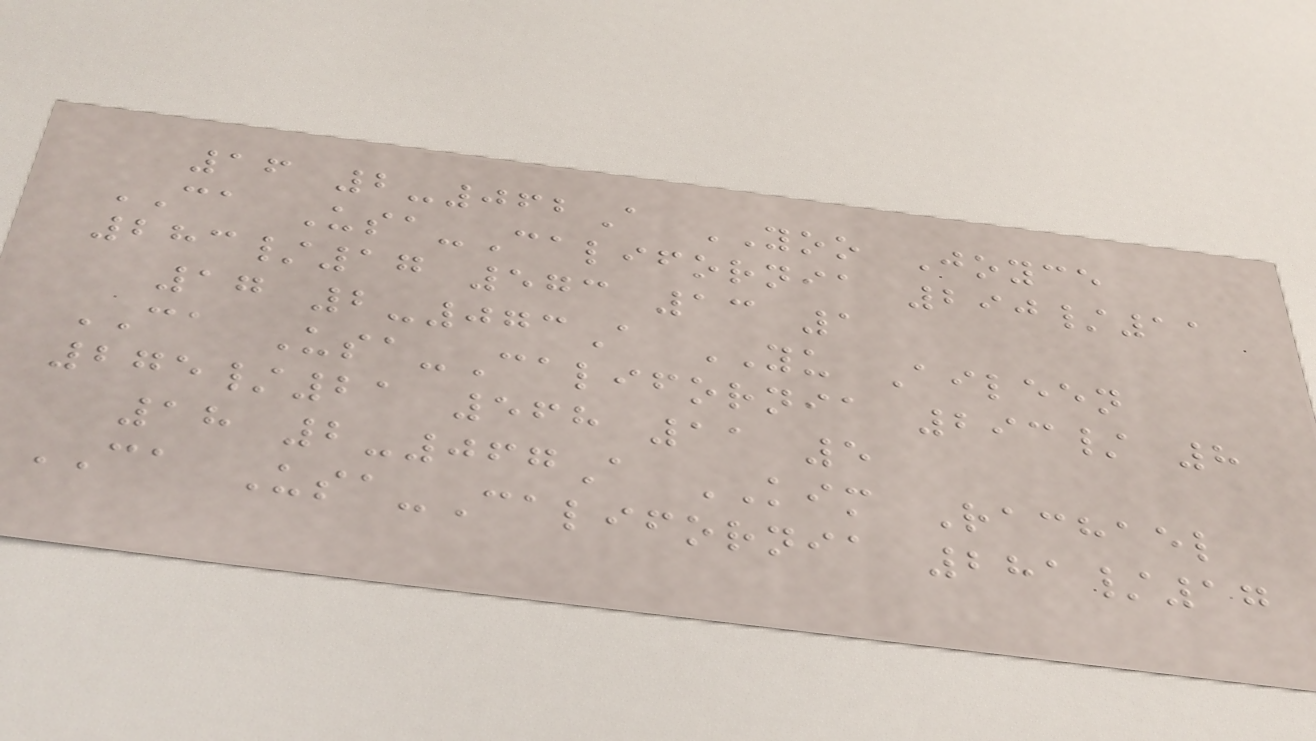16 2-062A YOO Joyce
CA Usa-California 290/11
283/17 573 13 1
17 2-073A YU Aileen
CA Usa-California 293/ 8
275/21 568 11 5
18 2-067A KIM Rachael
CA Usa-California 281/17
